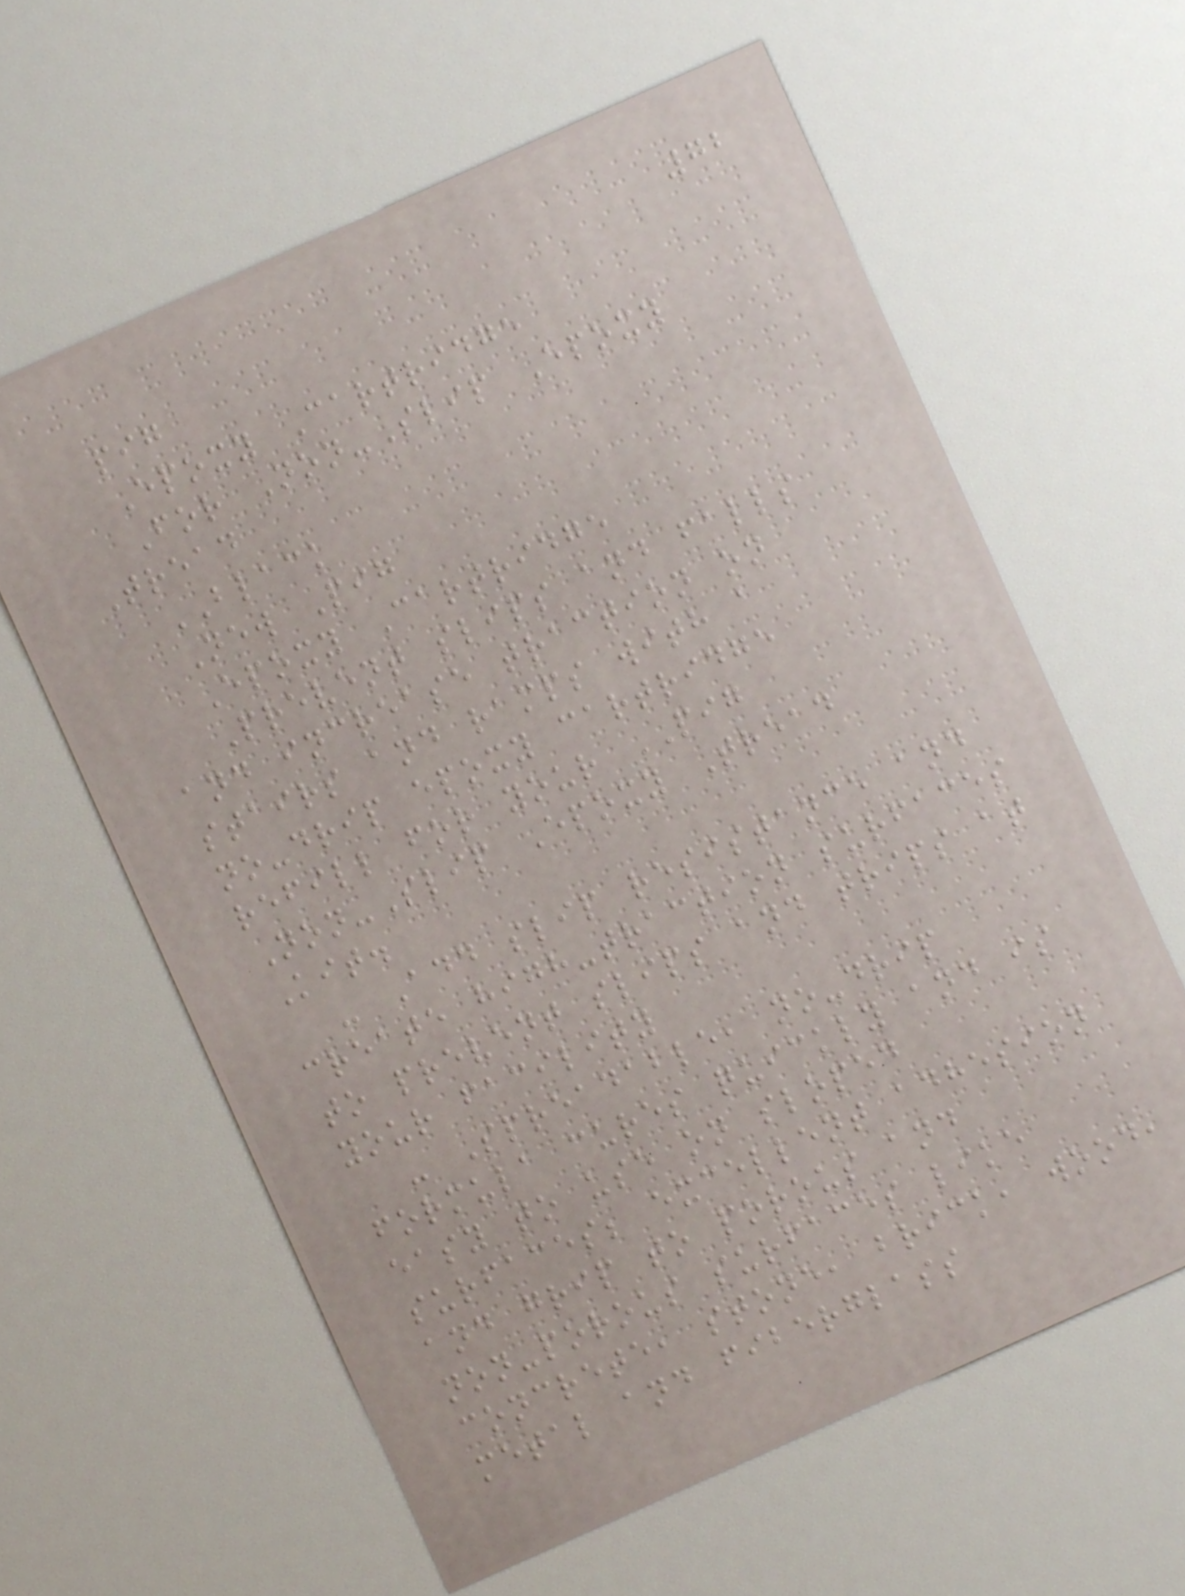72
pig
Epoxy Cartridge
For Non-Slip Epoxy
Tread
BLACK
New Pig
Epoxy Cartridge
Prevent slips and falls
and increase traction on
stairs and ramps with a
no-drip epoxy cartridge
refill for your PIG
Non-Slip Epoxy Tread
Kit.
- Add slip resistance and
create high-traction surfaces
to prevent slips and trips at
your facility
- Spreadable, no-drip
formula cures quickly and is
easy to use on sloped
surfaces; excellent adhesion
and grip to porous and
non-porous surfaces like
concrete, stone, brick, wood,
metal and fiberglass
